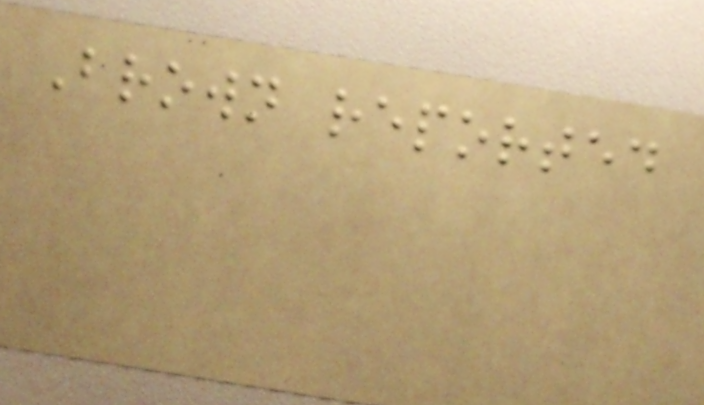Brown reported
